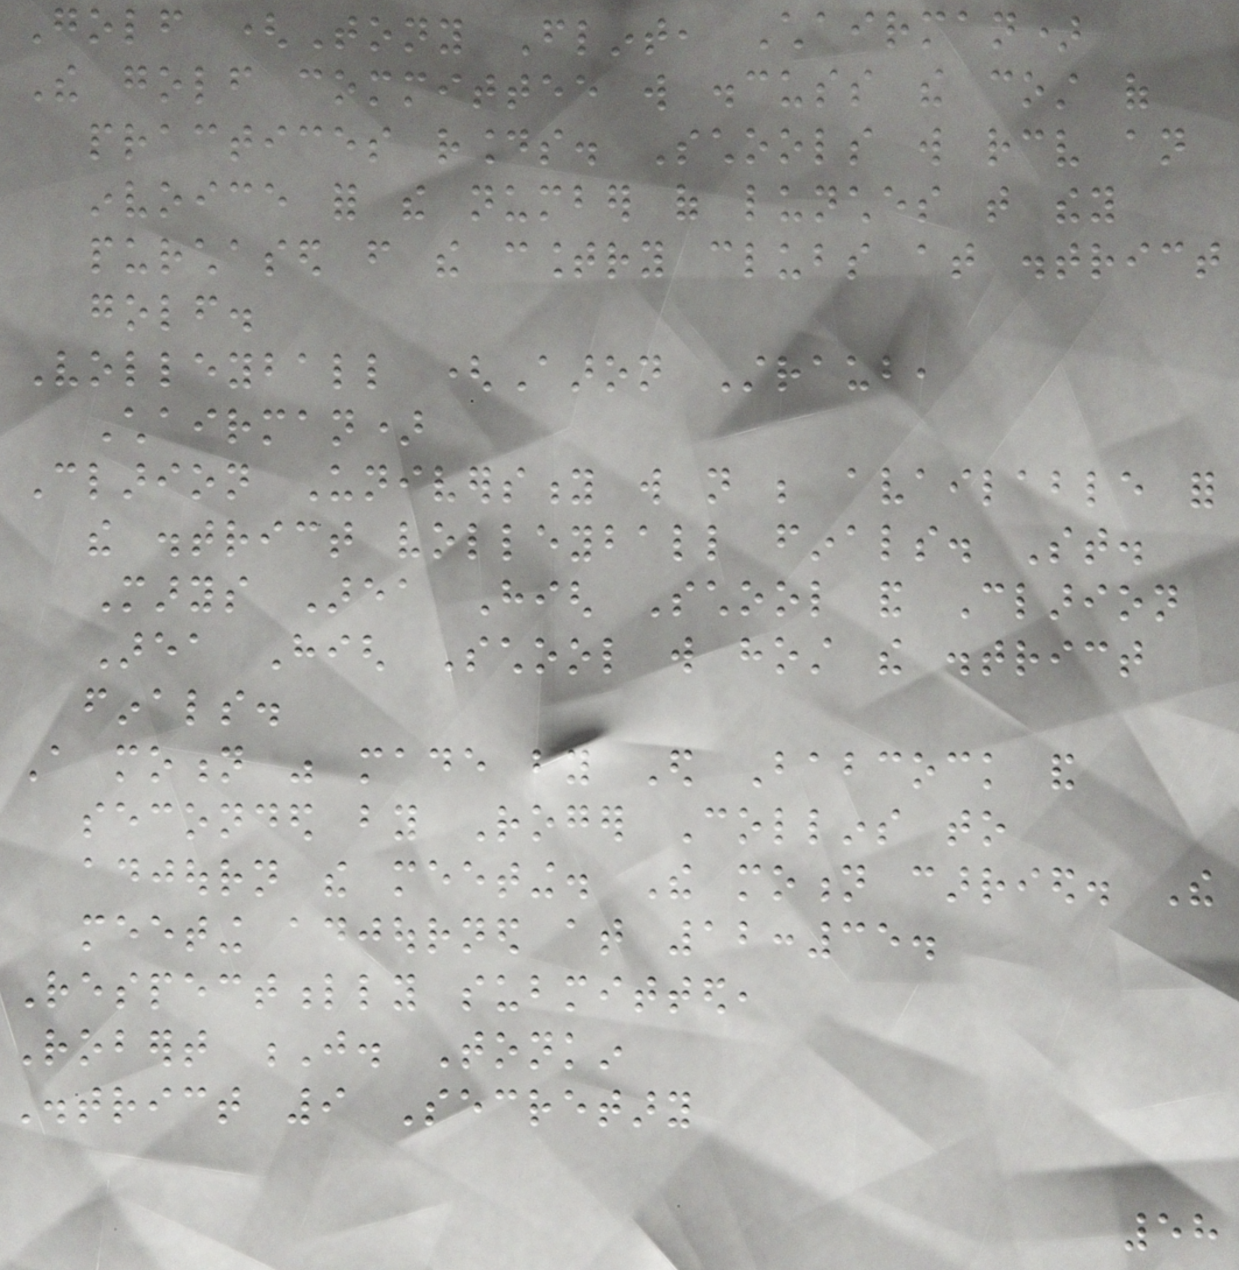Golf (Tony Flint, Chairman)
The golf committee will discuss the cost of
practices rounds. Schools will receive an
invoice for the number of lunches that they
purchased from the country clubs at district
golf.
Volleyball (Aaron Straub,
Chairman)
Clarion University will not be available for
the district volleyball finals. St.
Marys Area High School and Clarion
Area High School will host the district
finals.
A motion was made by Ed Babcock and
seconded by Roger Collins to
adjourn the meeting. The motion carried. The
meeting adjourned at 12:35.
Respectfully submitted,
Robert J. Tonkin
District 9 Secretary
58
